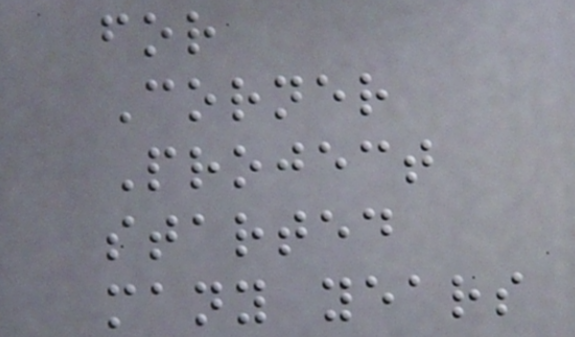for
Corner
Project
started
many years
